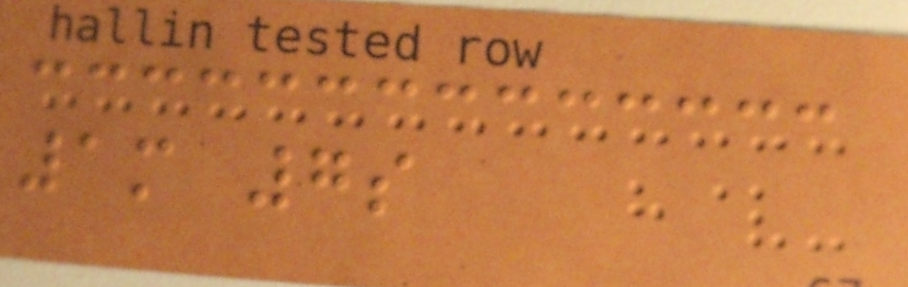1m 7s
